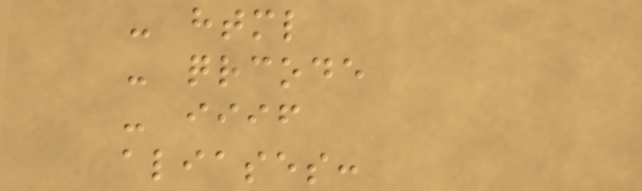- html
- qrcode
- iiif
aliases:
